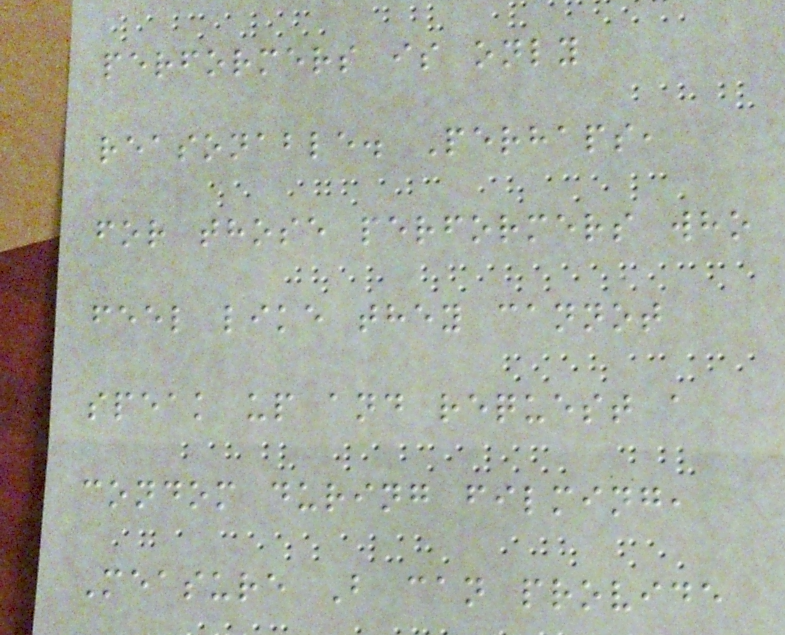performers is only
reasonable. Perhaps,
for those performers who
feel like they cannot
speak up and request a
condom during filming,
Measure B can provide
